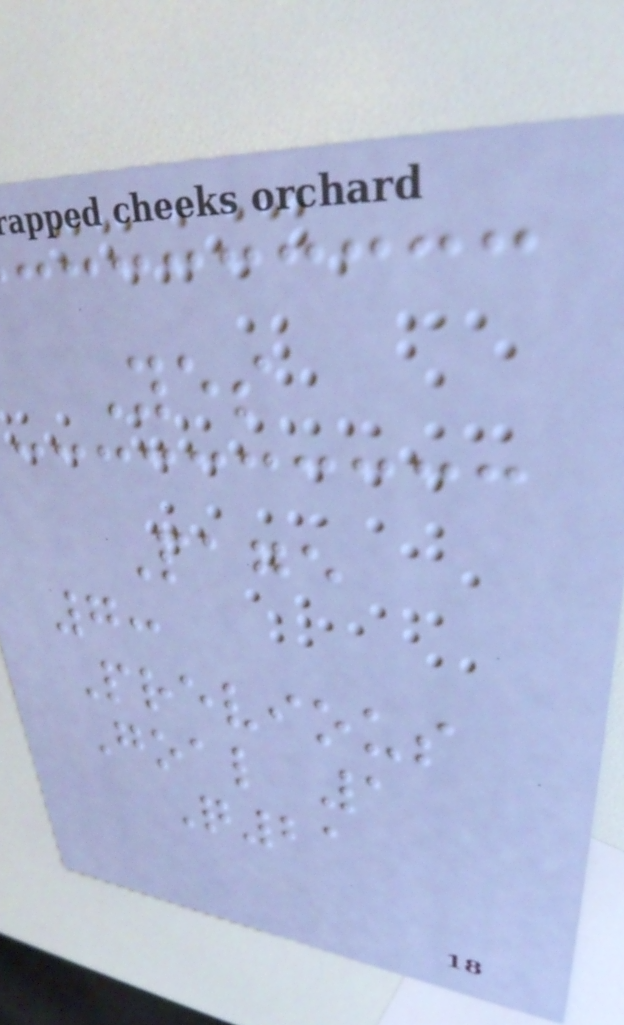Yes
Page
7:
Previous
Goal 1
Q21
